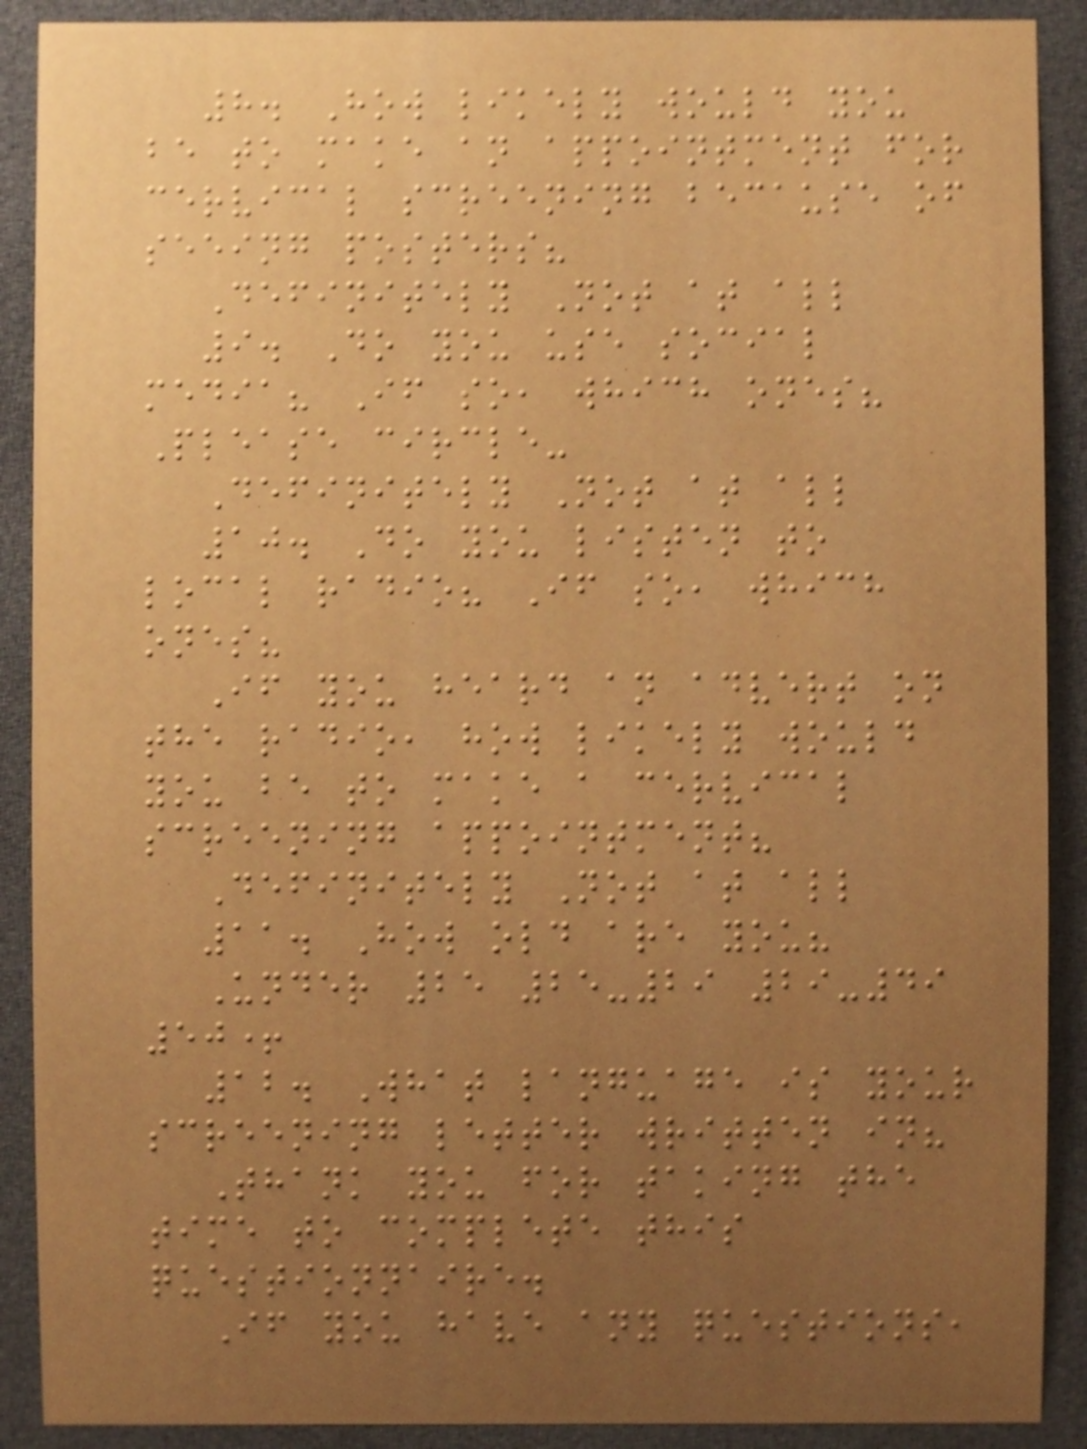8. How likely would you
be to make an appointment for
cervical screening because of
seeing posters?
Definitely Not at all
9. Do you use social
media? If so, which ones?
Please circle-
Definitely Not at all
10. Do you listen to
local radio? If so, which
ones?
If you heard an advert on
the radio, how likely would
you be to make a cervical
screening appointment?
Definitely Not at all
11. How old are you?
Under 25 25-29 29-49
50+
12. What language is your
screening letter written in?
Thank you for taking the
time to complete this
questionnaire.
If you have any questions,
